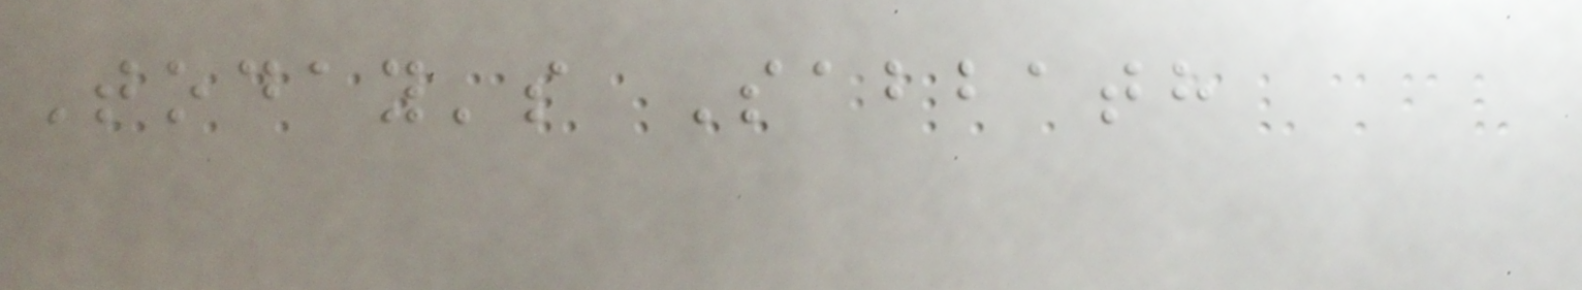Today's Sabbath
